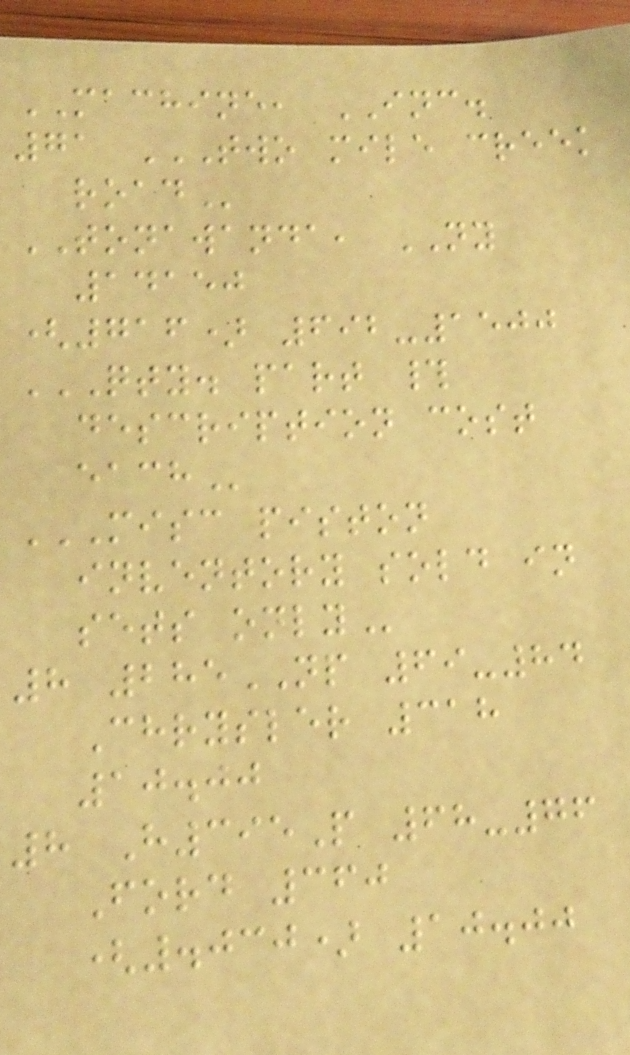MACHINE, INC.
71 TWO MILE CREEK
ROAD
TONAWANDA, NY
14150
(716) 692-1500
QTY. PART #
DESCRIPTION COST
EACH
MISC PISTON
INVENTORY SOLD IN
SETS ONLY
8 285NP 69-84
Chrysler 318
10.00
8 H395P 68-76
Ford 360
(.030) 10.00
